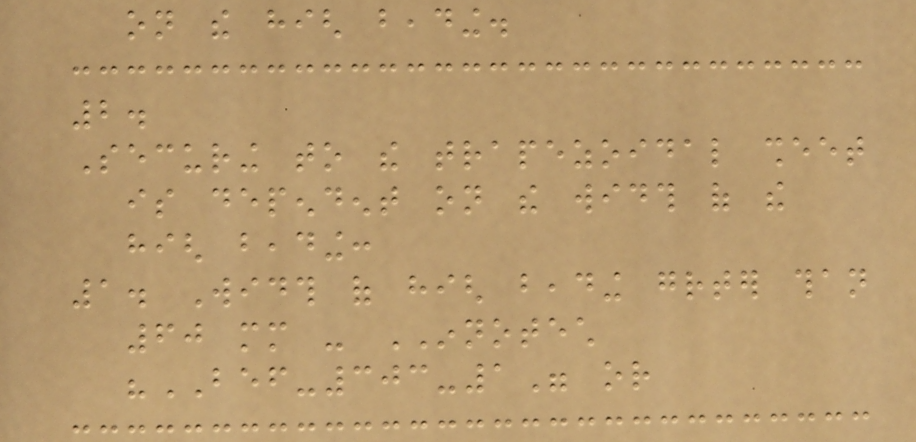on the high beading.
2.
Securing to the trapezoidal sheet
is dependent on the width of the
high beading:
1. Width of high beading greater than
60 mm - INNOTECH
"BEF-303-1" or
